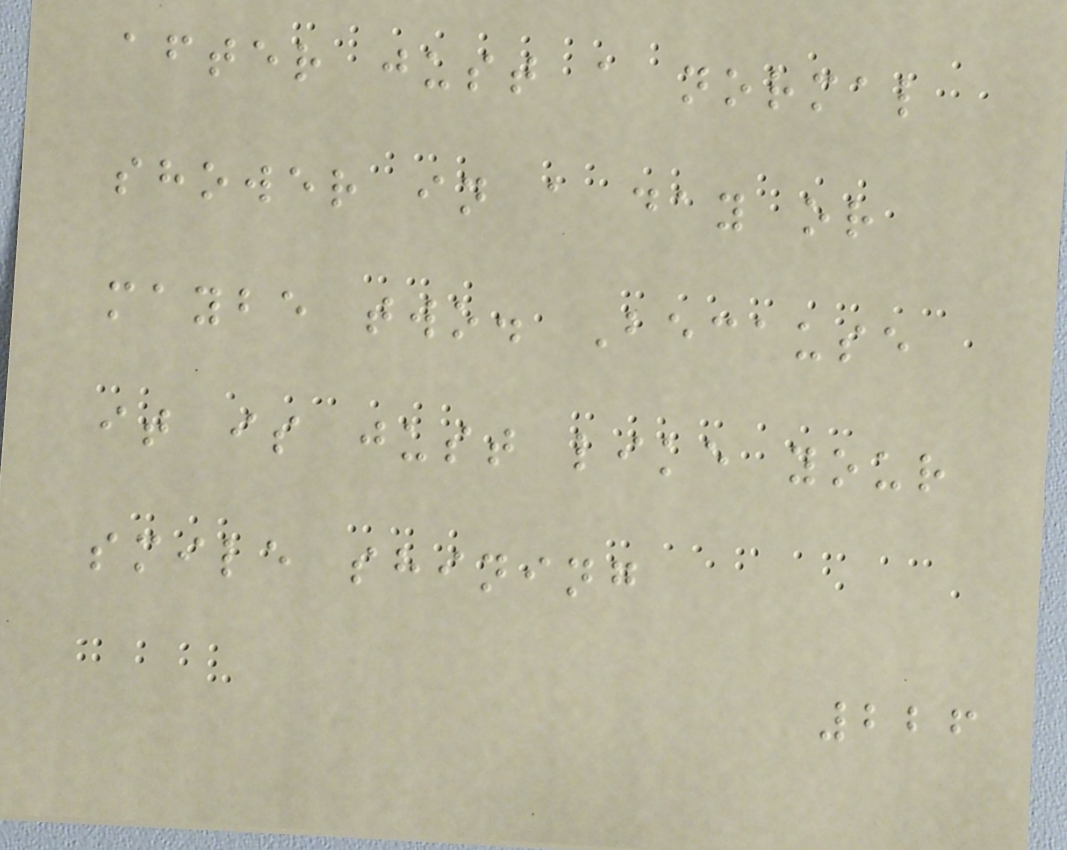after just a normal
shower in a day or
maybe two. Because
it is just like your
smile shining
226
